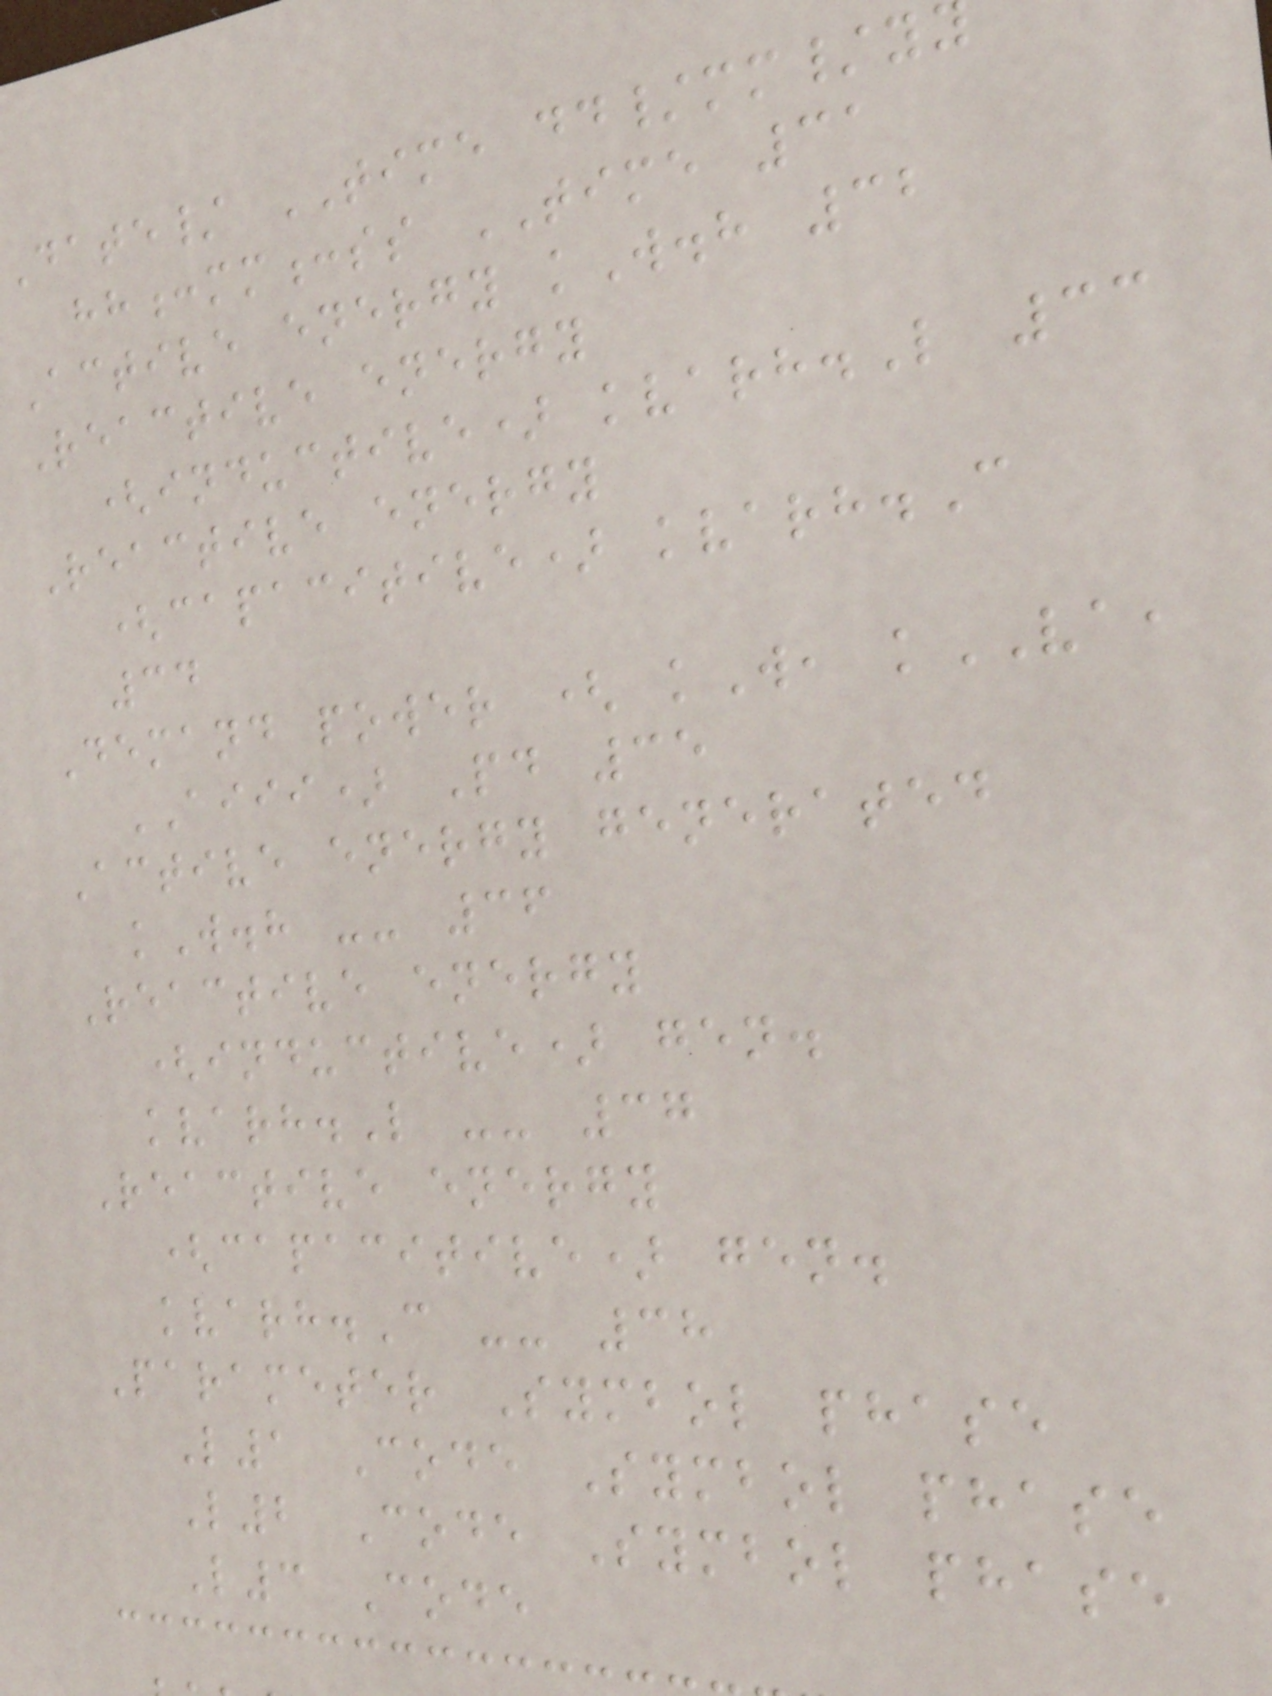Date/ TIME dd/mm/y
hh:mm:ss TIME 31
Active energy kW.h 32
Reactive energy
(inductive) kvarh.L 33
Reactive energy
(capacitive) kvarh.C
34
Demand power ( kW, kVA,
AIII) Pd 35
Active energy generated
kW.h -- 36
Reactive energy
(inductive) gen.
kvarh.L -- 37
Reactive energy
(capacitive) gen.
kvarh.C -- 38
Parameter Symbol phase
L1 Code Symbol phase
L2 Code Symbol phase
L3 Code
